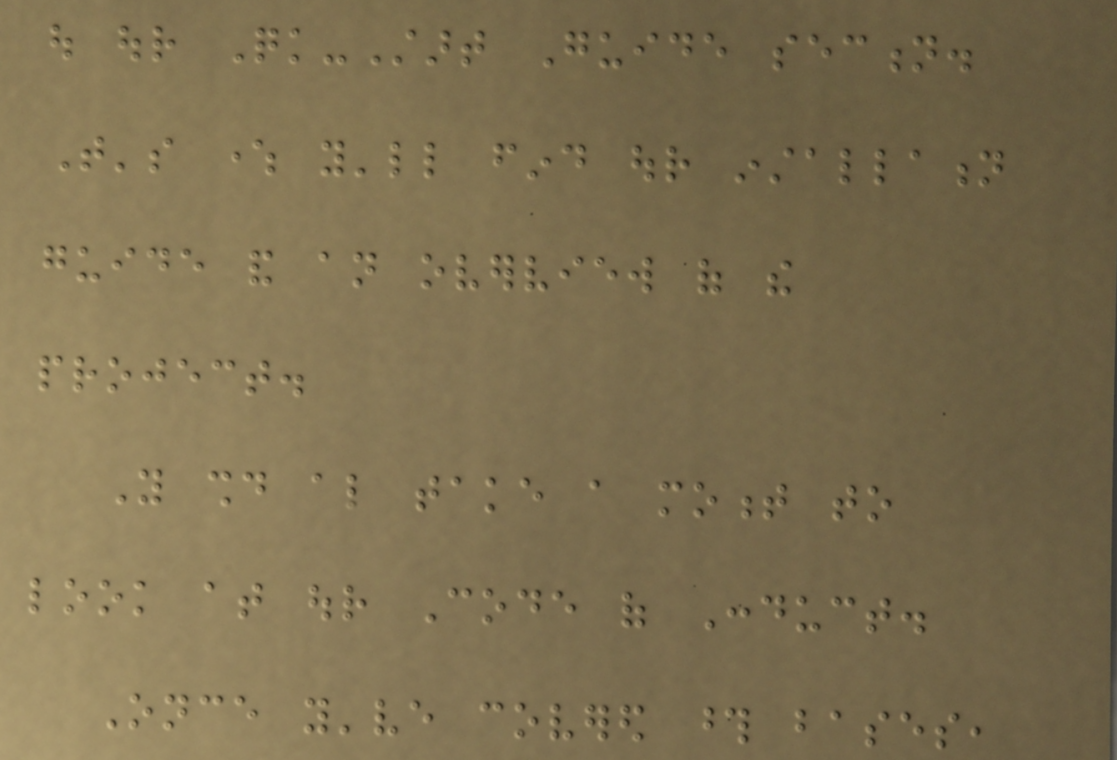out our Quick-Start Guide section.
That's where you'll find our installation
guide and an overview of the
project.
You should also take a moment to
look at our Code of Conduct.
Once you've covered those bases,
